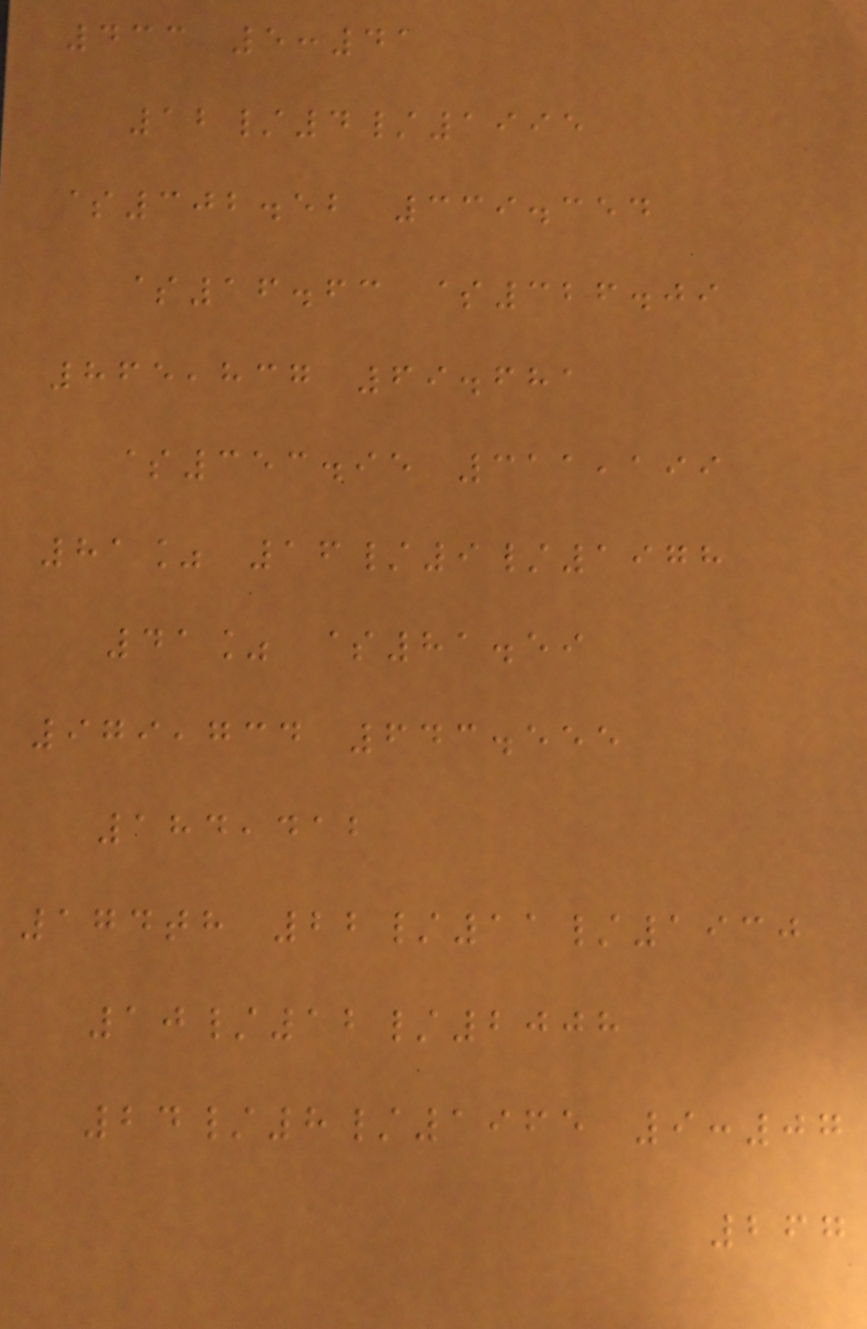433 5:41
12/4/1995
$302.52 339.354
$16.63 $326.09
865,837 69.681
$353.95 311,199
81% 16/9/1978
41% $81.59
979,734 643.555
184,412
174th 22/11/1930
10/12/2008
24/8/1965 9:07
267
